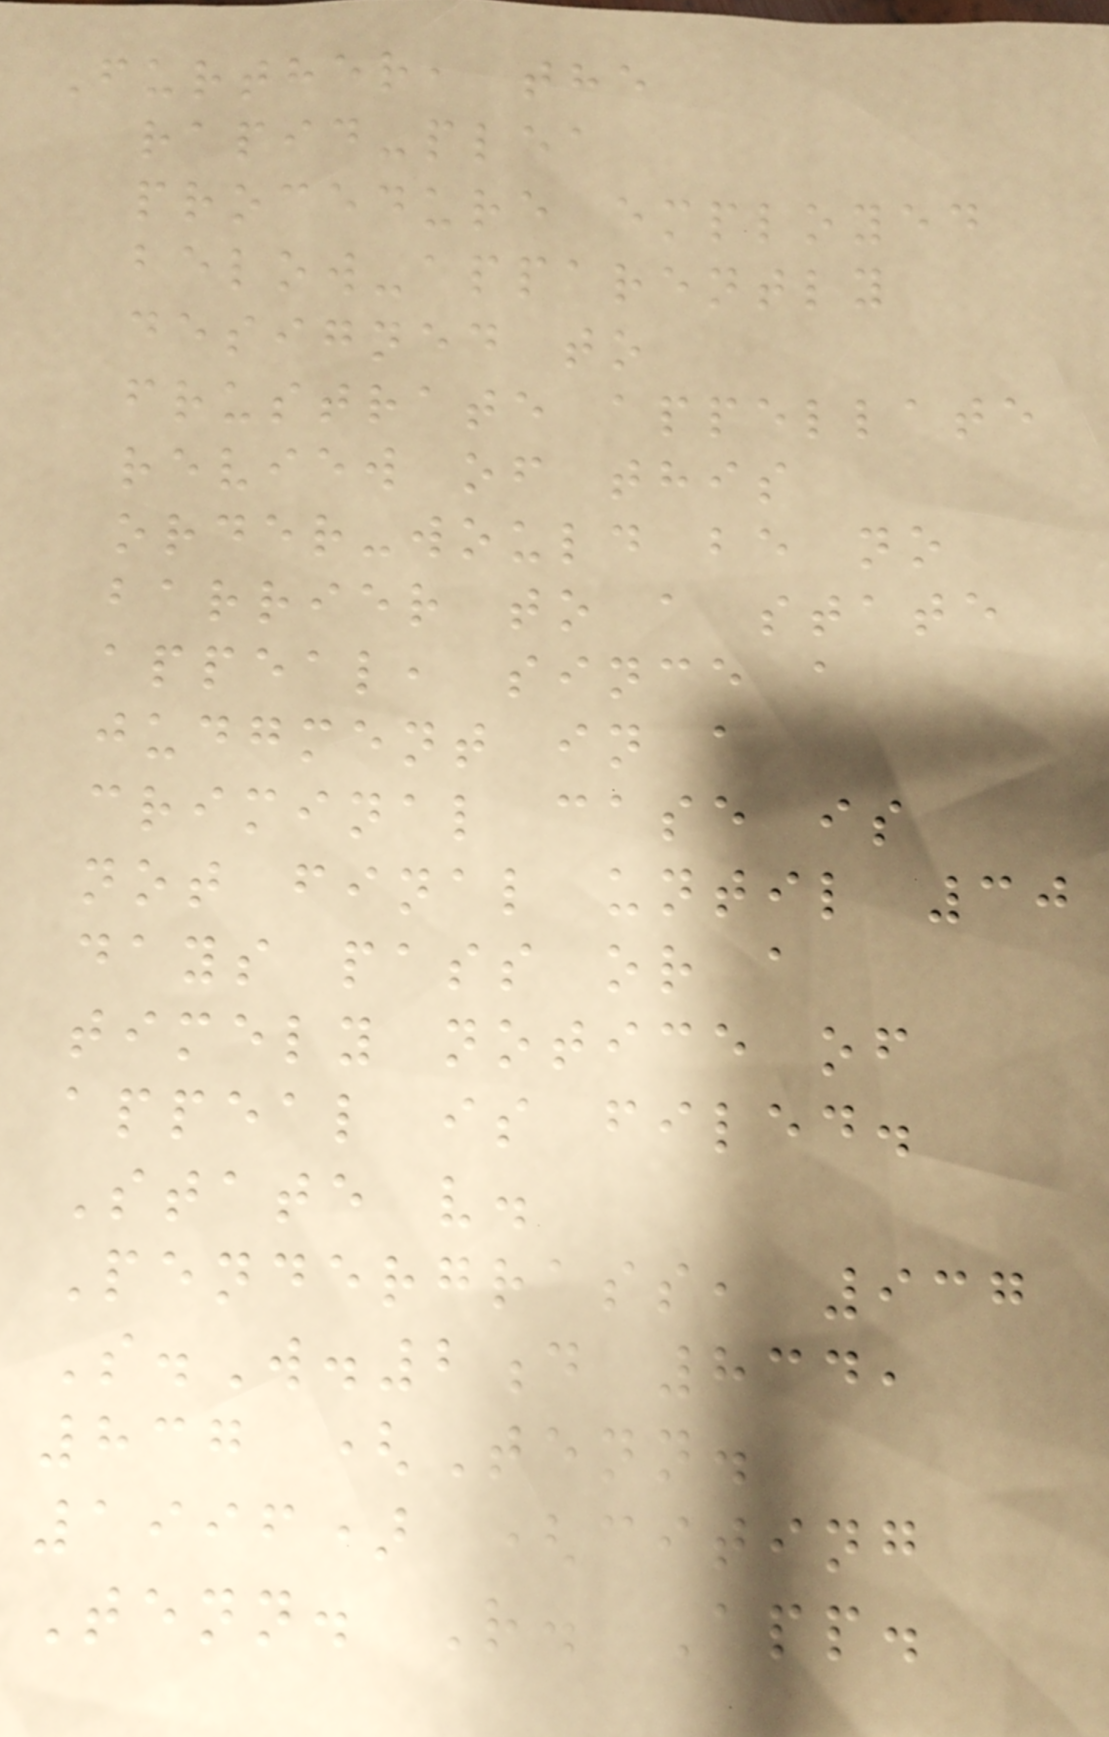Further, the
rapid-plea
procedure employed
below-apparently
designed to
frustrate appellate
review of this
order-would be no
barrier to a state
appeal, since a
judgment in a
criminal case is
not final until 30
days pass or a
timely notice of
appeal is filed.
State v.
Pendergrass, 937
S.W.2d 834,
837 (Tenn.
1996) (citing
Tenn. R. App.
